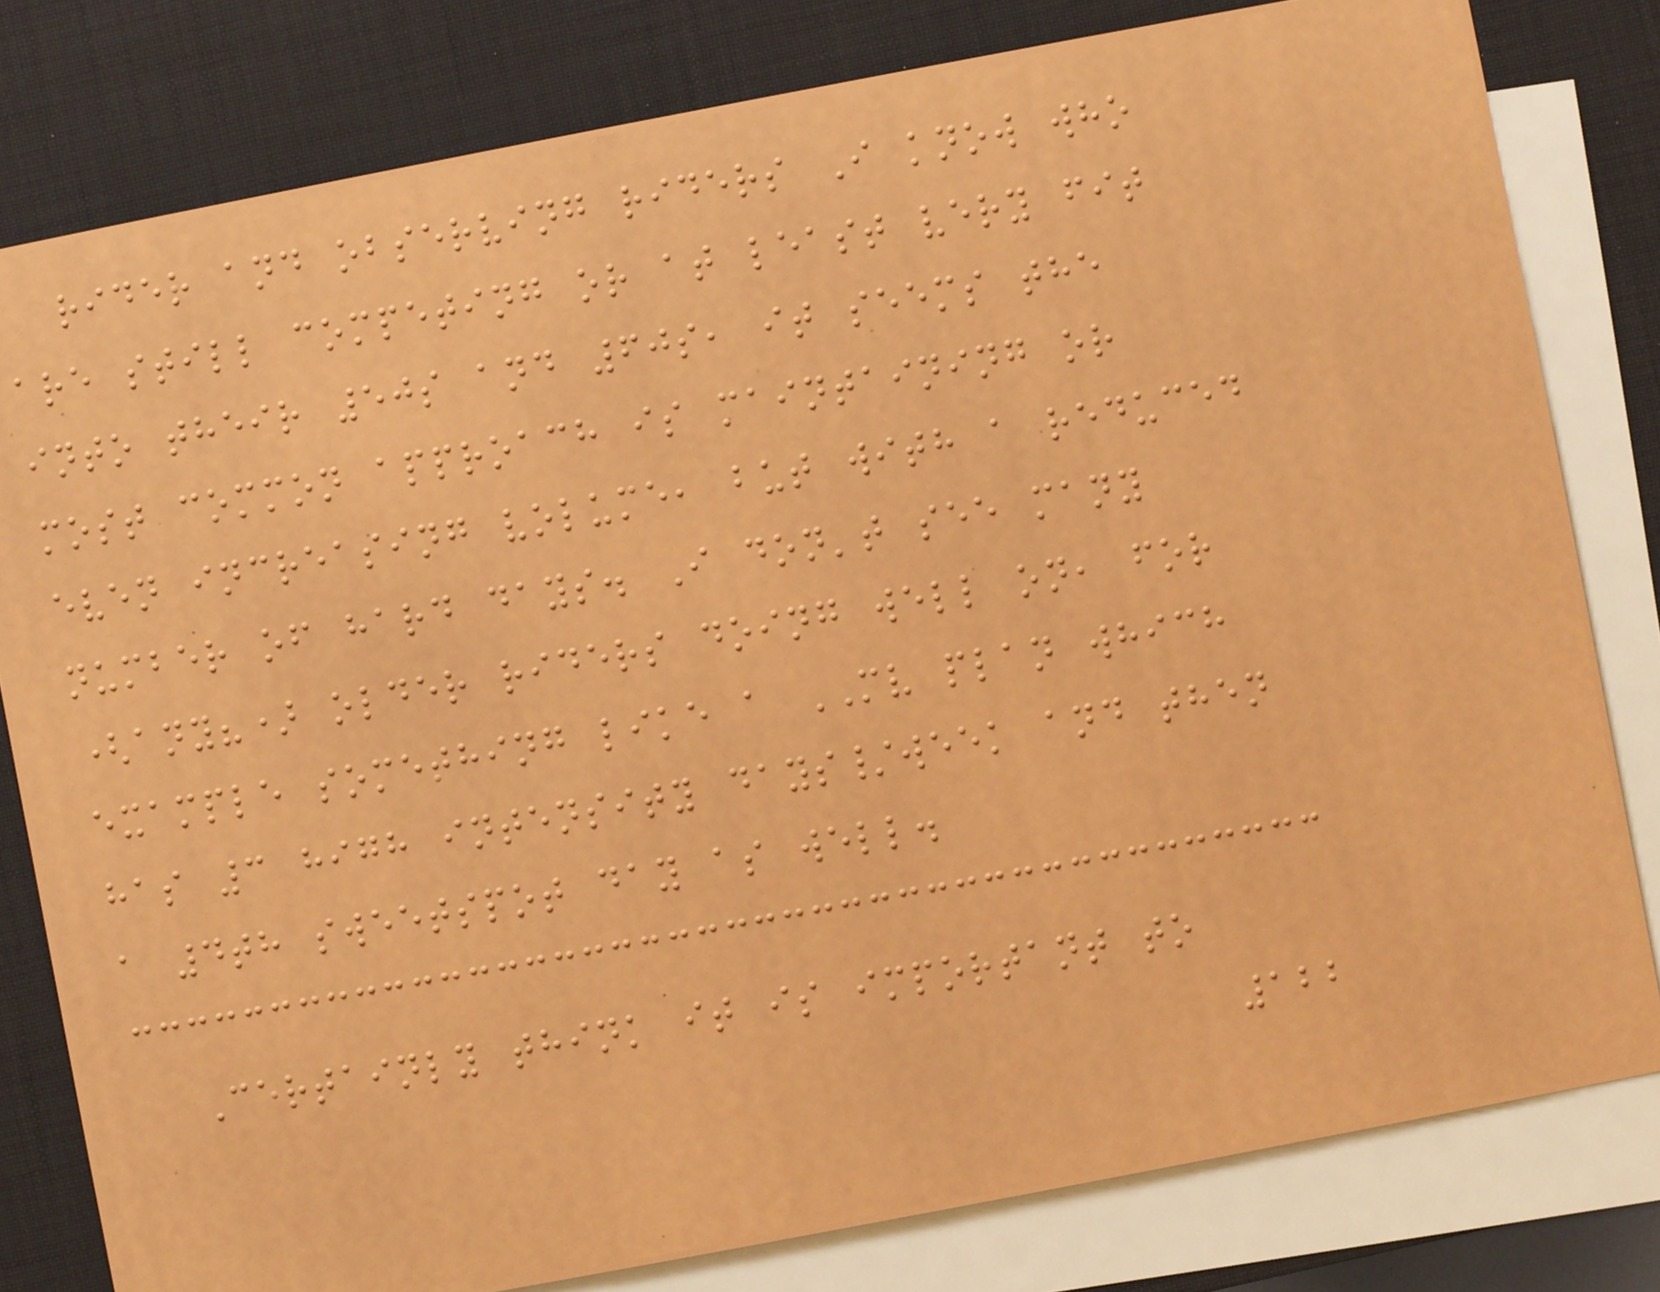rider and observing riders I know who
are still competing or at least very fit
into their 50s and 60s, it seems the
most common approach is maintaining or
even increasing volume, but with a reduced
number of hard days. I don't see many
(any?) older riders doing well on, for
example something like a MV plan which
has 3 high intensity days/week and then
a 4th sweetspot day as well.
Certainly think it is important to
122
